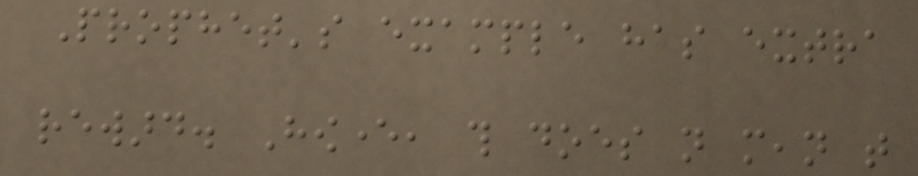Prophet's example has extra
reward. However, this does not mean that
